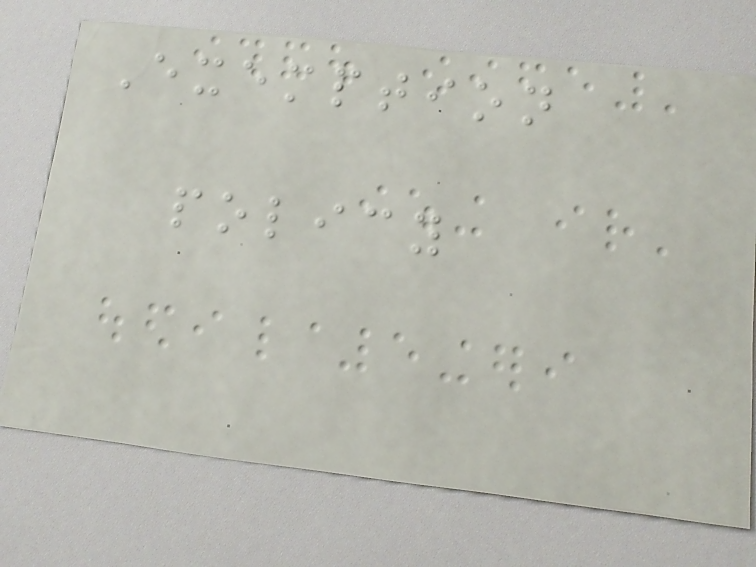Exemption
policy
